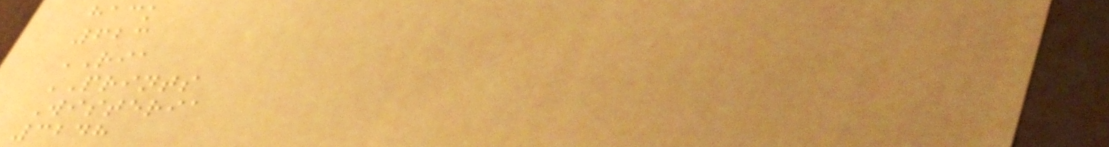hack
623
RIA
PRINTS
Wisteria
3248
